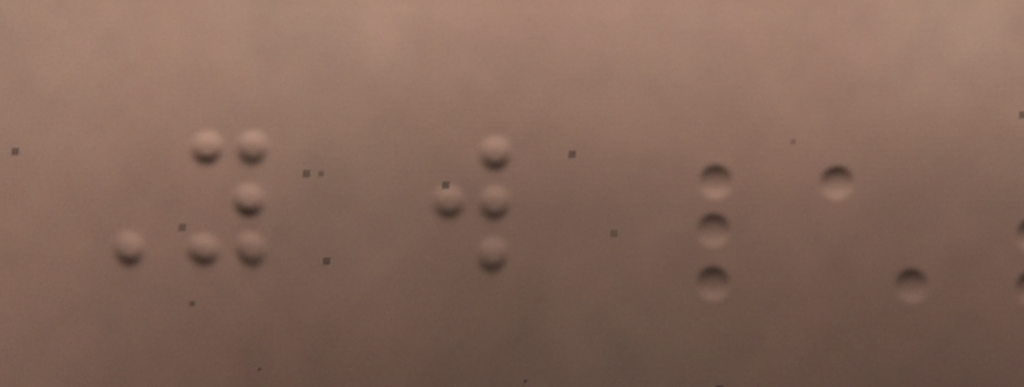You will
